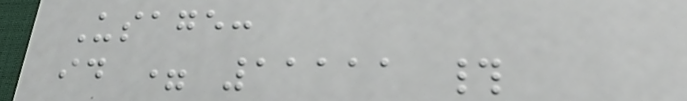Usage:
id = 11111 #
